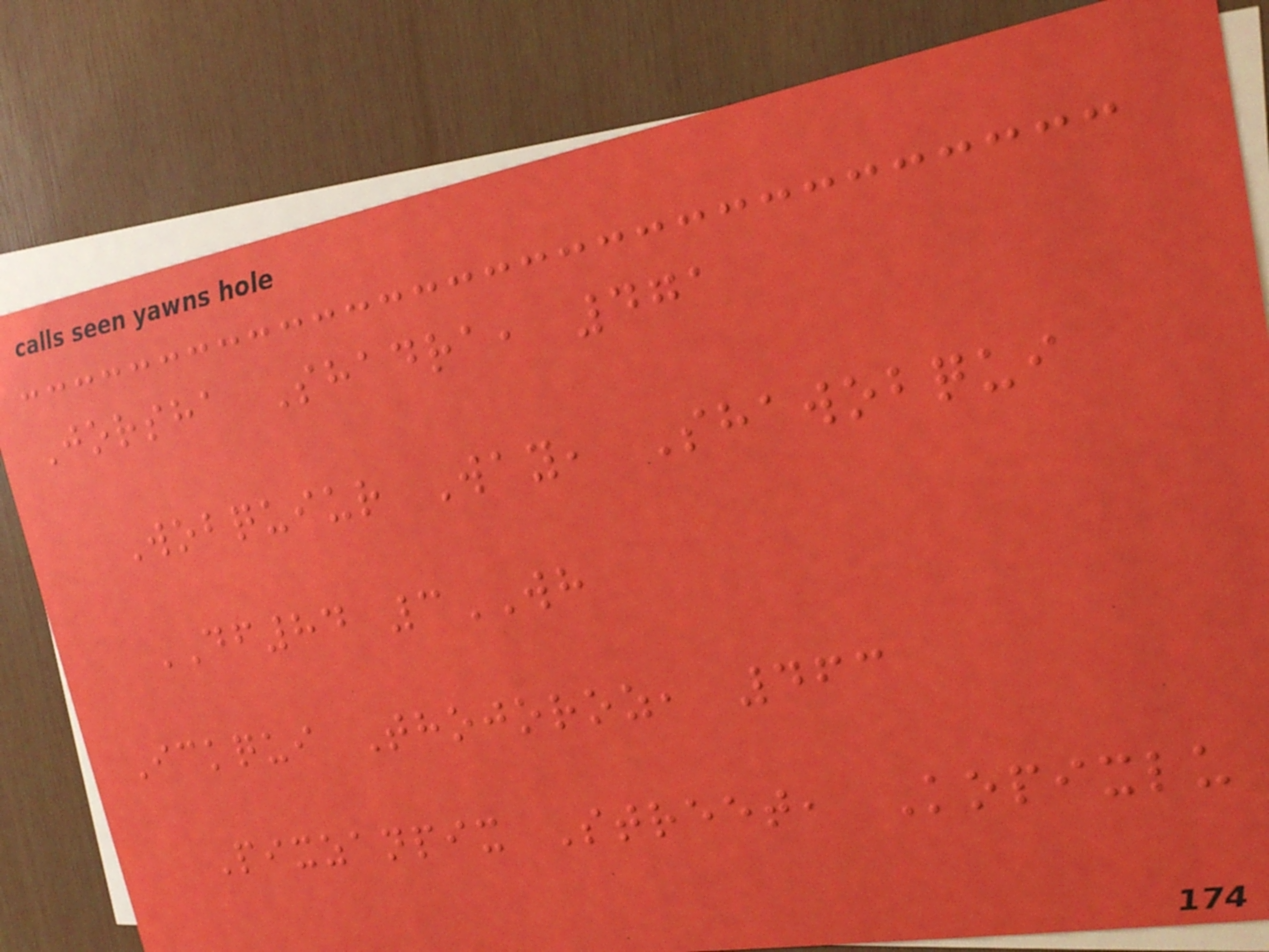Jorsha Shadra, 471
Wobquiur Way, Shawobqui
DF84 3WH
Ickqui Thojoroz, 463
Pixzanpix Street, Kopixlu
